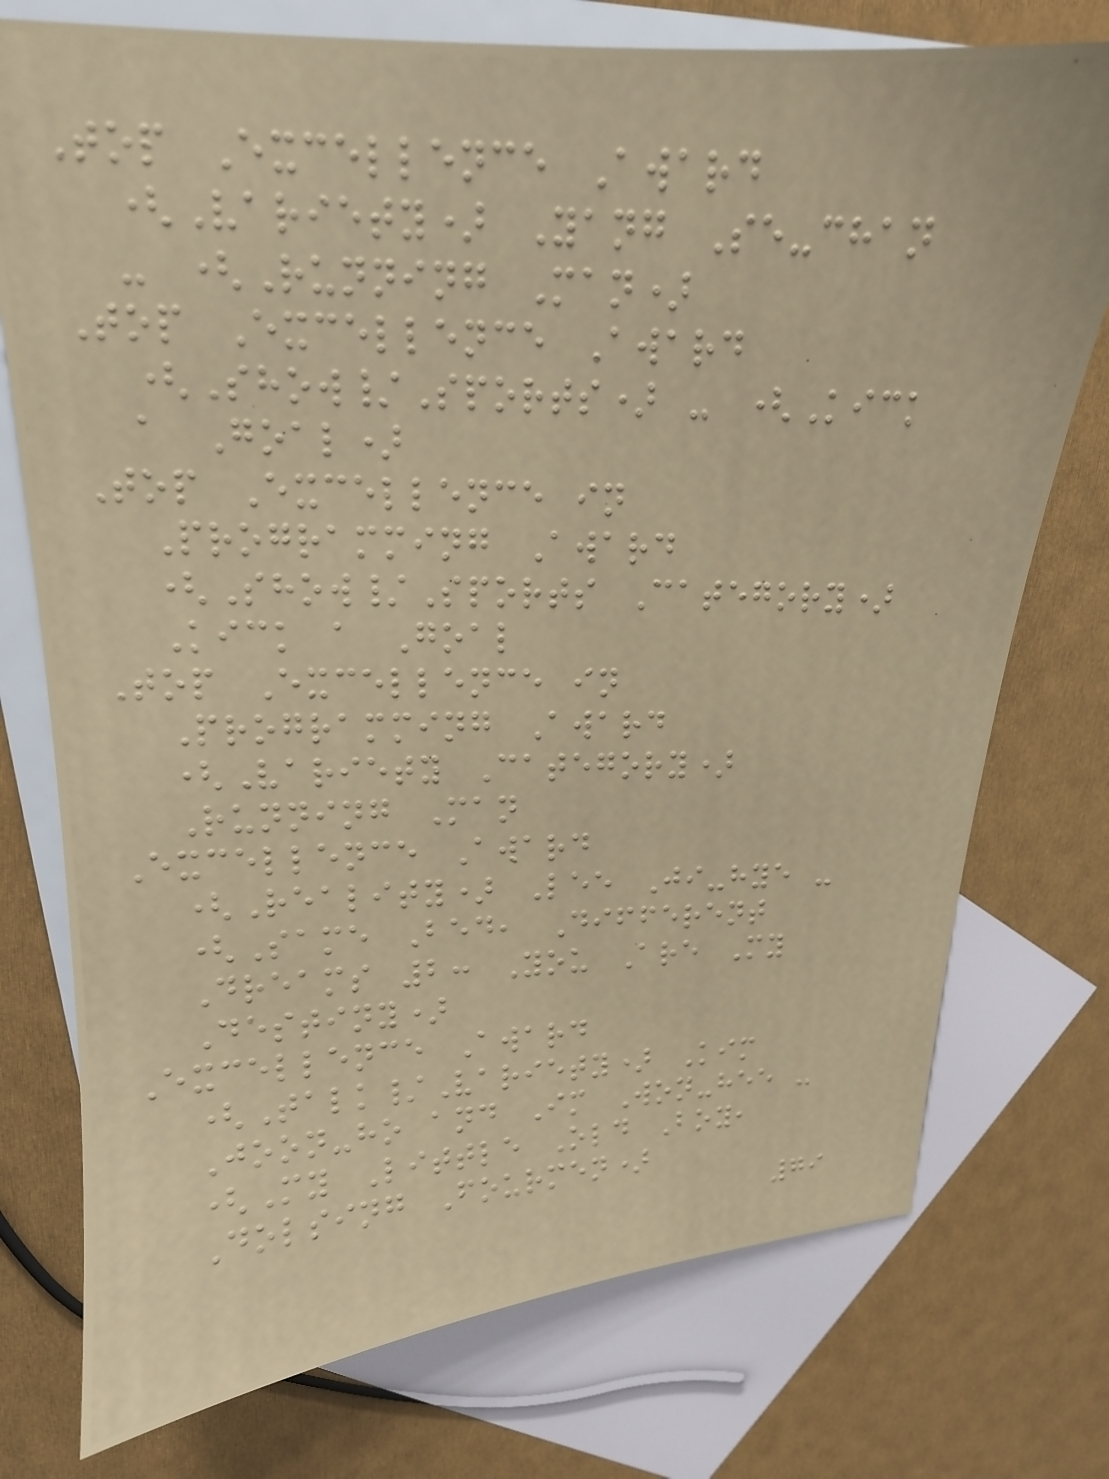Top Excellence Award
(Variety) Yang Se-chan
- (Running Man)
Top Excellence Award
(Show/Sports) - (Kick
a Goal)
Top Excellence in
Programming Award
(Show/Sports Category)
Kick a Goal
Top Excellence in
Programming Award
(Variety Category)
Running Man
Excellence Award
(Reality) Lee Ji-hye -
(Same Bed, Different
Dreams 2: You Are My
Destiny)
Excellence Award
(Talk/Variety) Kim
Joon-ho and Im Won-hee -
(My Little Old Boy,
Dolsing Fourmen)
79
